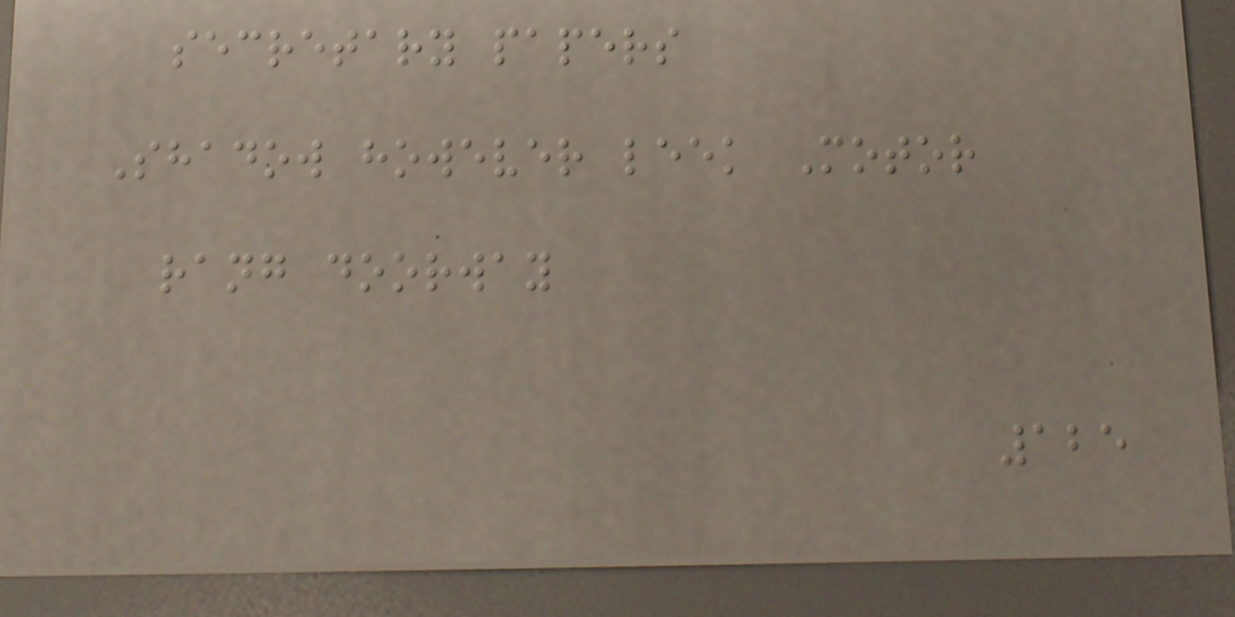secretary papers
Shadow however leek Motor
rang doorway
125
